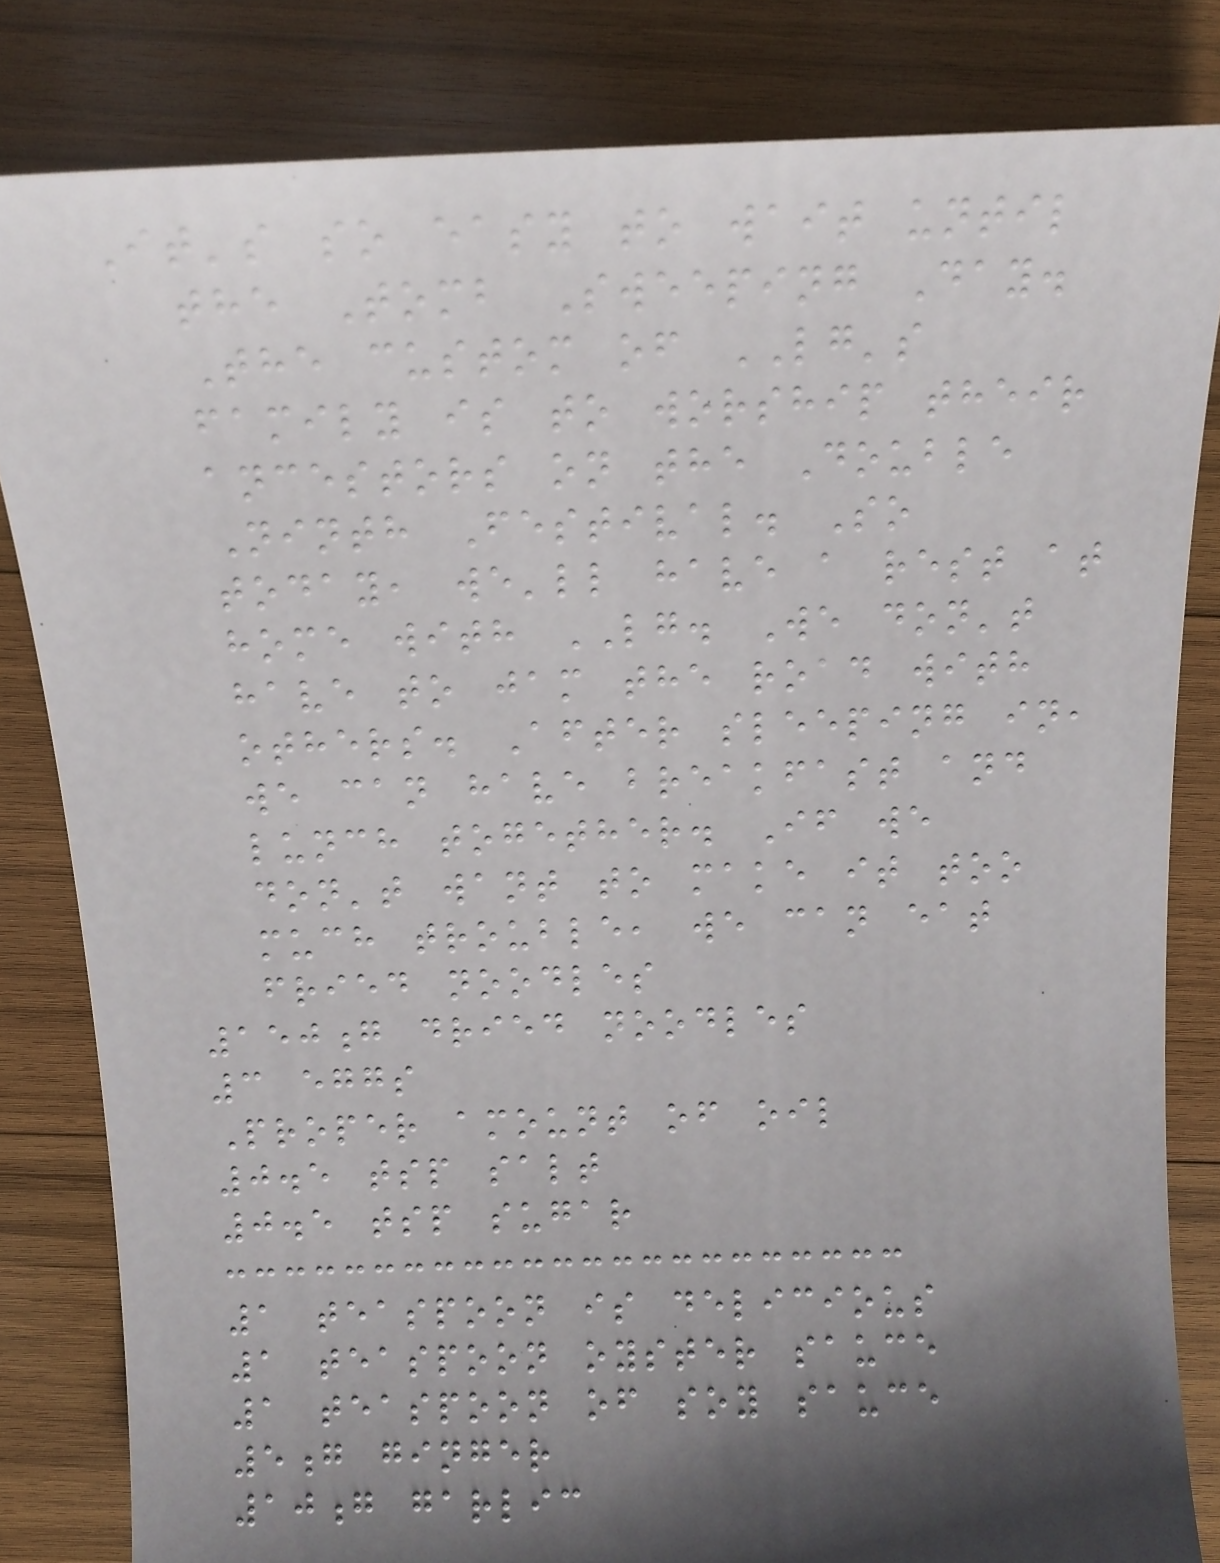It's so easy to wait until
the Tomb Sweeping Day.
The custom of LG's
family is to worship their
ancestors on the Double
Ninth Festival. So
today, we'll have a rest at
home with LG. We don't
have to jam the road with
others. After sleeping in,
we can have breakfast and
lunch together. If we
don't want to make it too
much trouble, we can eat
fried noodles
150g dried noodles
3 eggs
Proper amount of oil
0.5 tsp salt
0.5 tsp sugar
1 teaspoon is delicious
1 teaspoon oyster sauce
1 teaspoon of soy sauce
5g ginger
10g garlic
